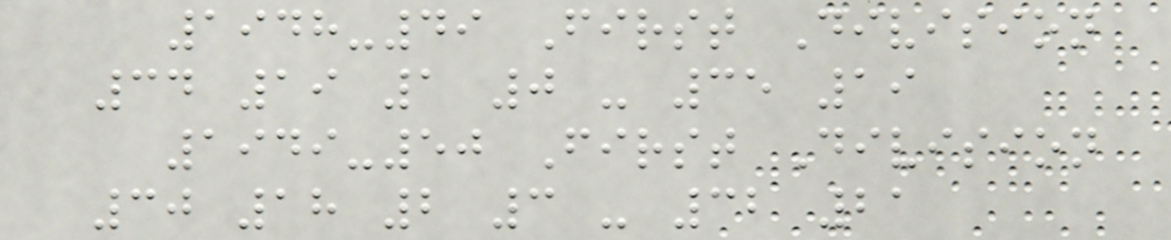1948-49 First Division
34 19 1 0 - 35 19
1949-50 First Division
30 18 2 3 - 32 21
